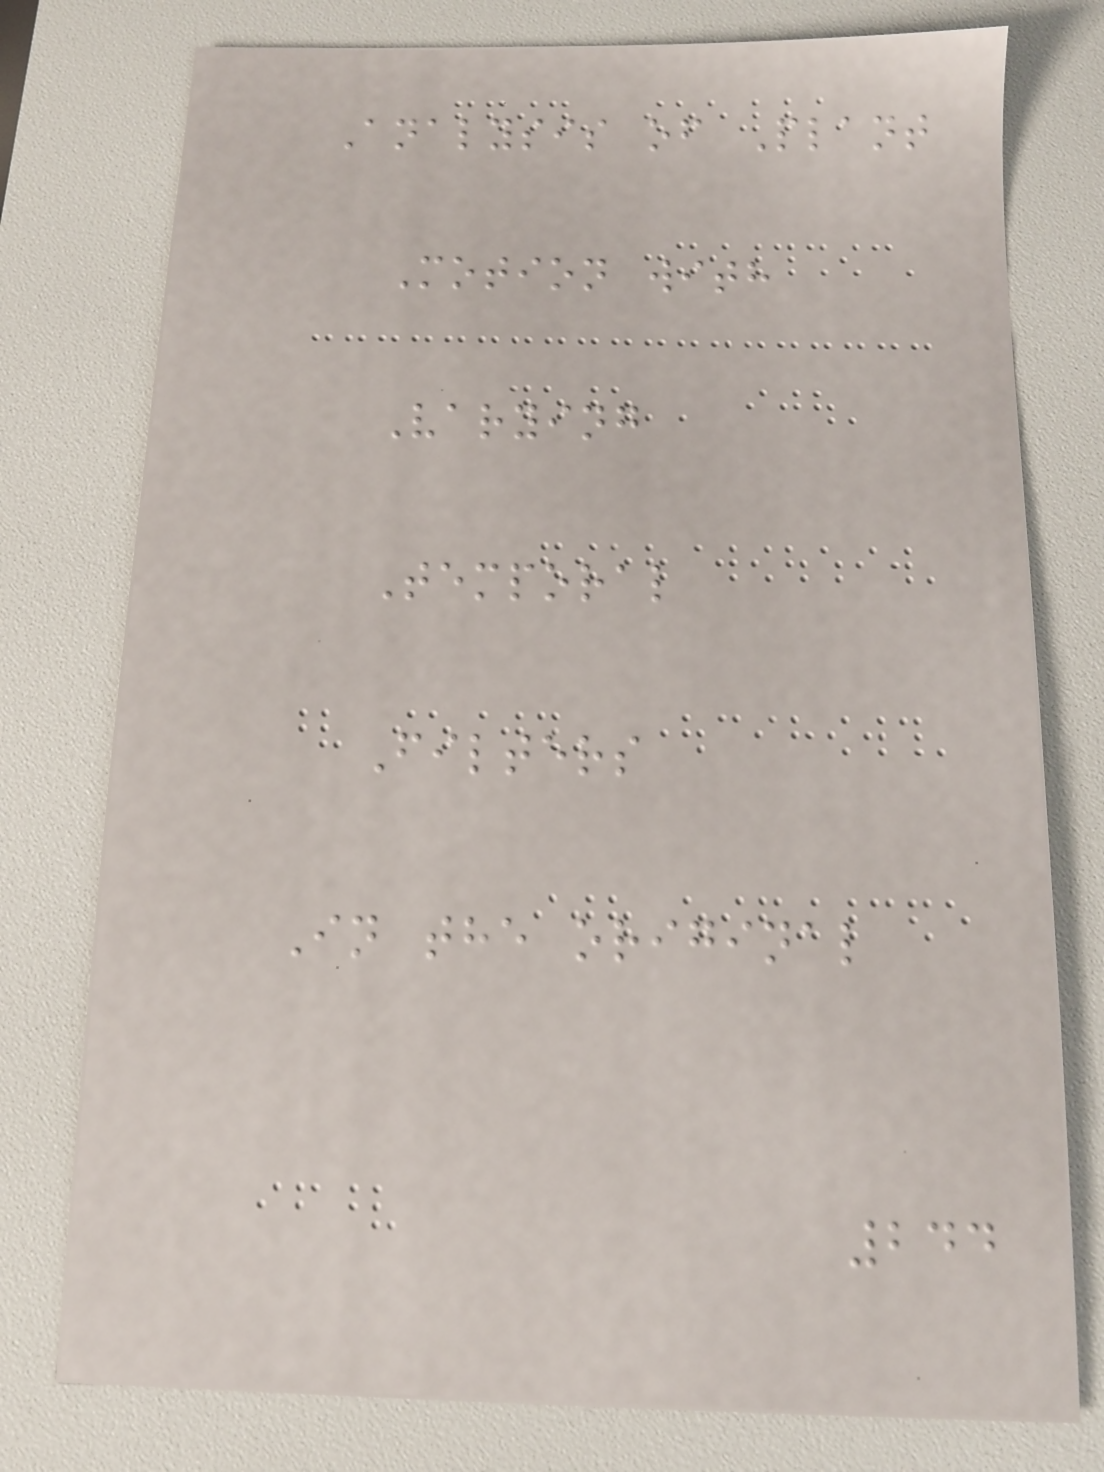Analysis of Plant
Motion with
Varying
Temporal
Filters
In the original
244
